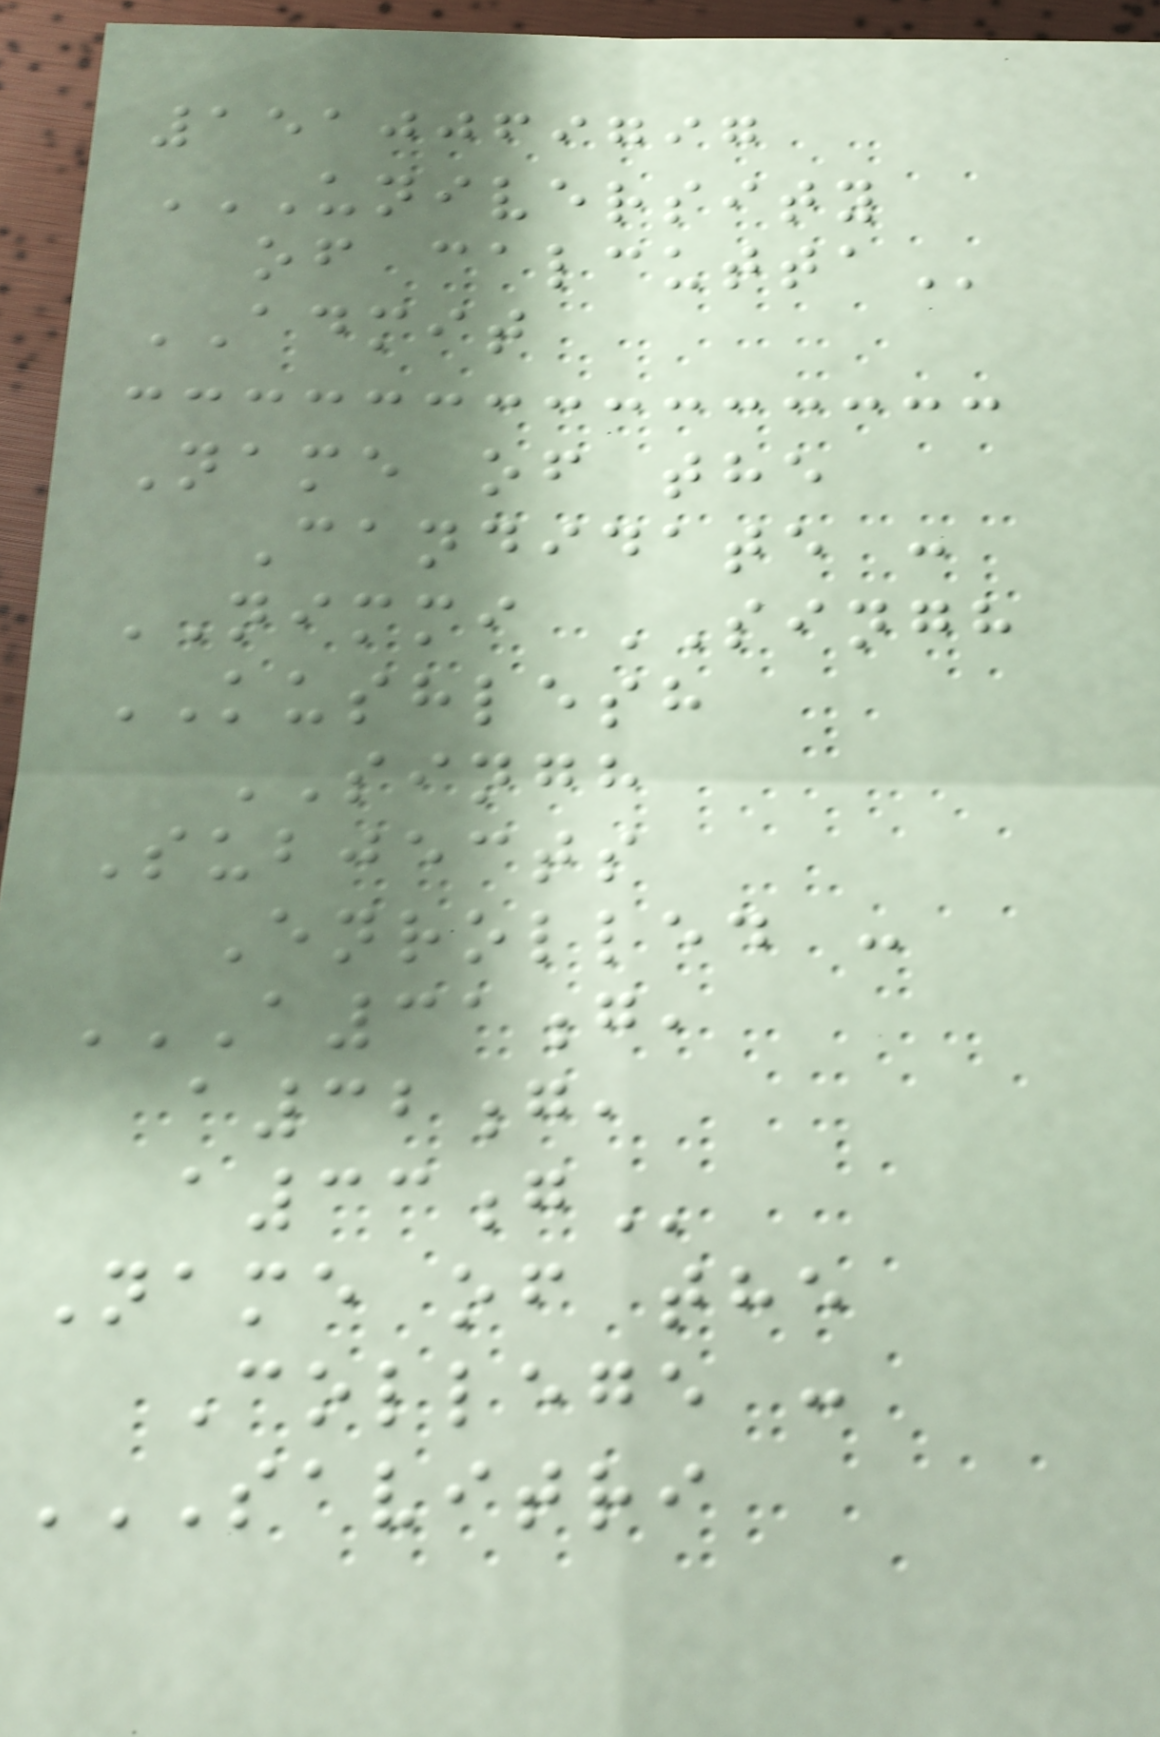1510069797
UNIVERSITY
OF CALCUTTA
ADMIT
Name of the
Candidate :
NIMMI SINGH
KUSHLESH
SINGH
Subjects
Enrolled :
A31G,
A32G,
A33G
Name of the
College :
SAVITRI
